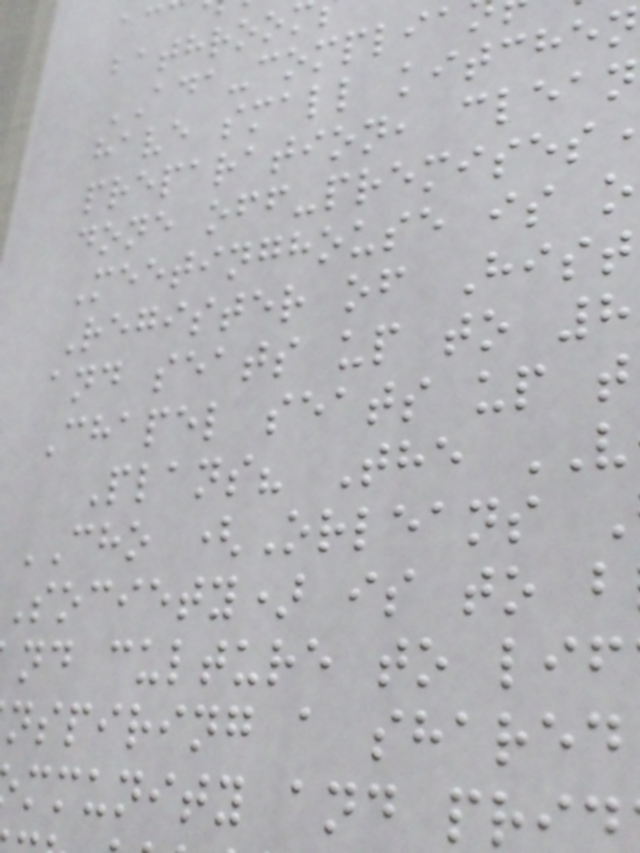bathroo
ADA-complia
have small kitchen
preparation, clean
done off-premises
Meetinghouse is o
Register of Hist
and seats up to 8
Chapel seats up t
Plans? The
CHO (Orleans
Society) is to b
nd culture to lif
nspiring a shared
mmunity and pri
